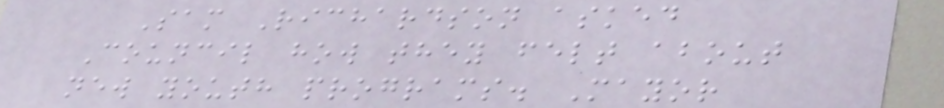Sam Richardson asked
Council how they felt about
new youth programs. Mayor
